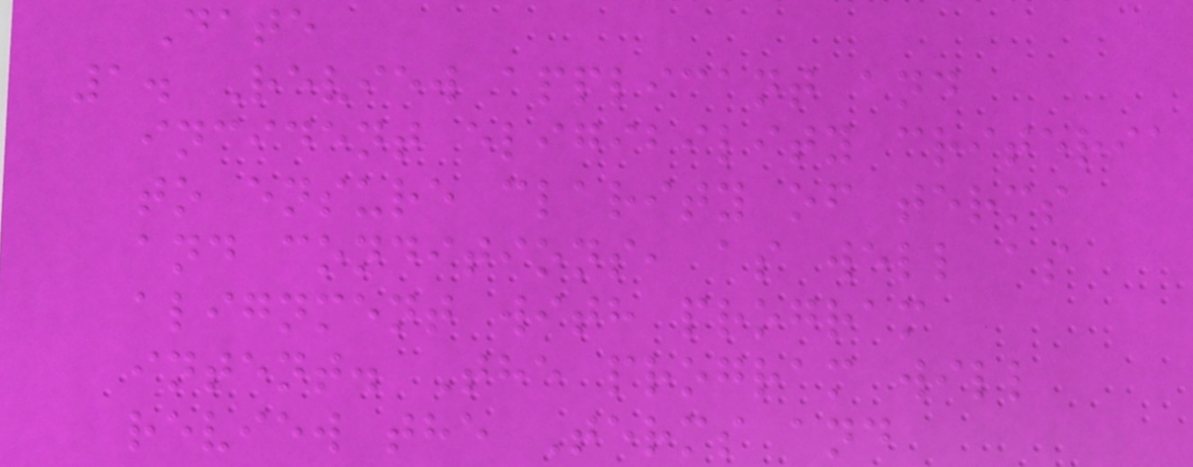Date
1. Review applicant and
incident eligibility criteria
to ensure clarity of terms
and conditions, as well as
alignment with program
intent. The program will
review the Terms and
